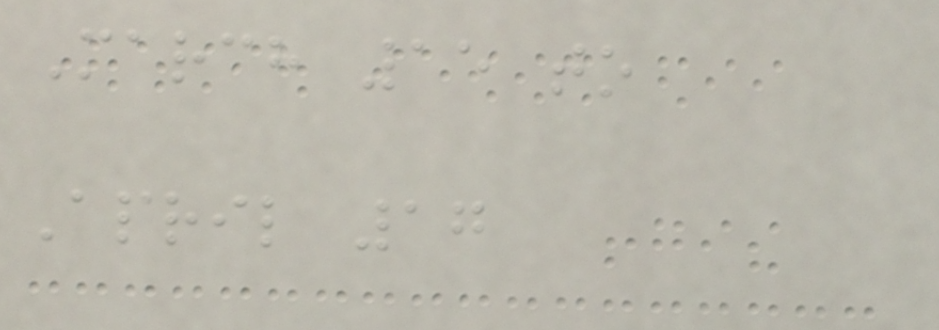March 15 to
April 17
